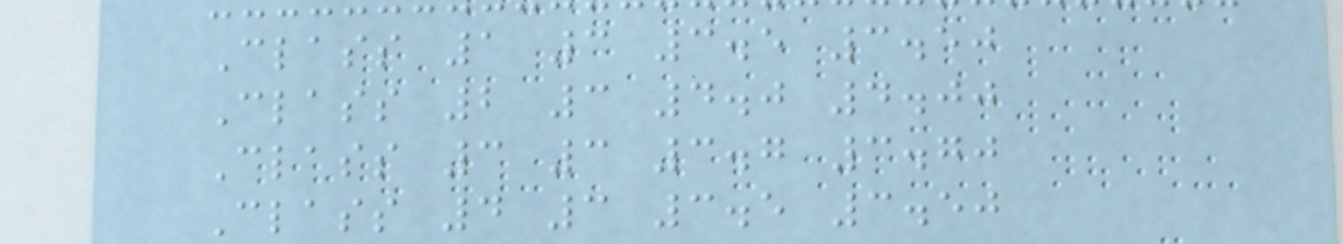Class 1 3 3.5 3.50
Class 2 3 4.0 4.00
Class 3 3 3.7 3.70
Class 4 3 3.5 3.50
